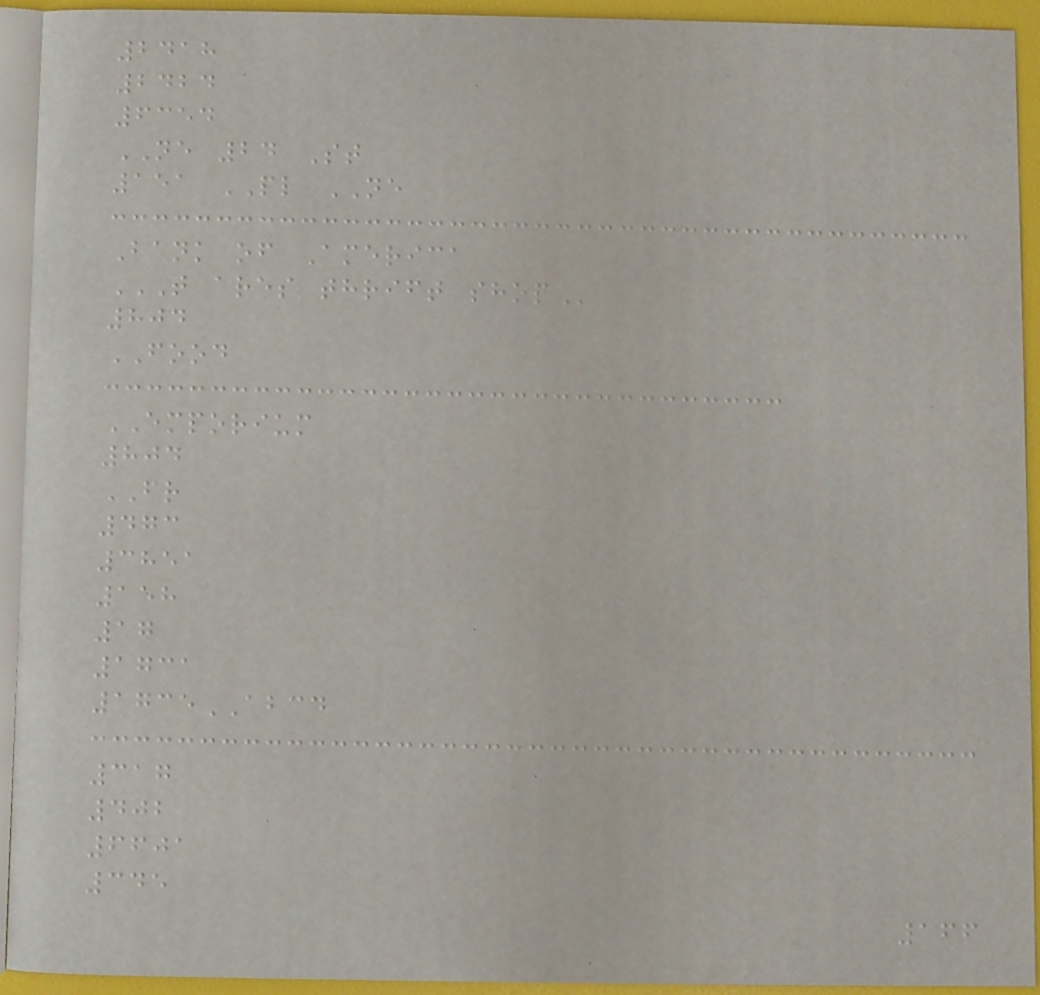2418
2424
6354
NE 24 St
151 PL NE
Bank of America
T ARES THRIFT SHOP
804
FOOD
EMPORIUM
804
FR
473
3851
158
17
1731
1735ABCD
317
402
6601
345
166
